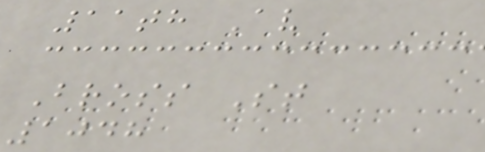11th Av
Bross St
1048
